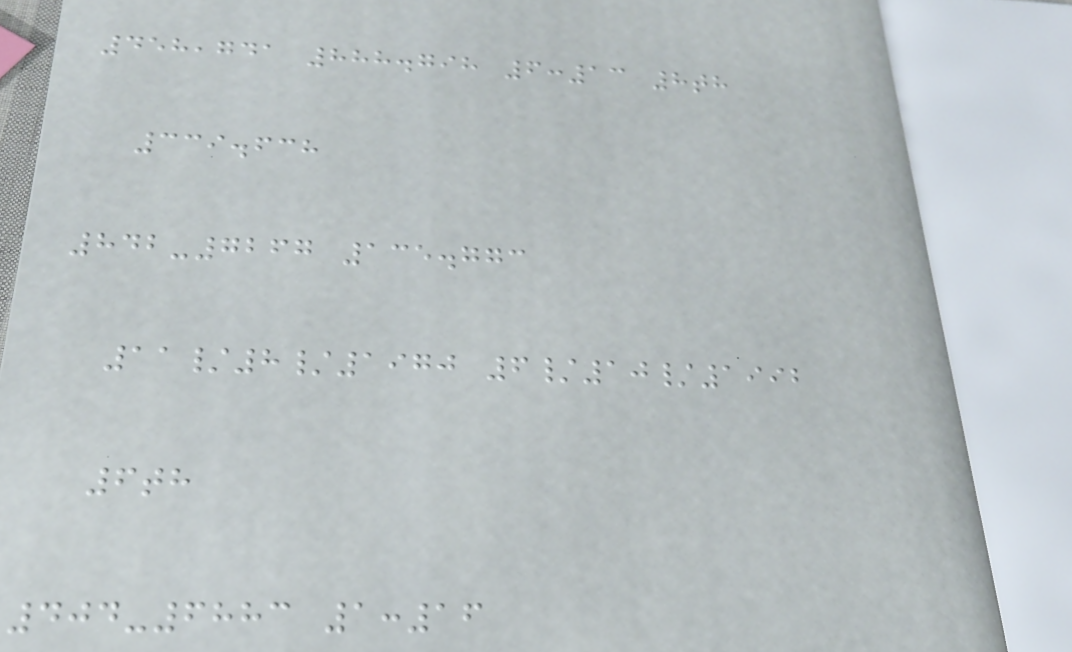458,741 888.798 6:13 8th
339.638
842-7267 135.773
11/8/1970 6/10/1992
6th
404-6883 1:16
